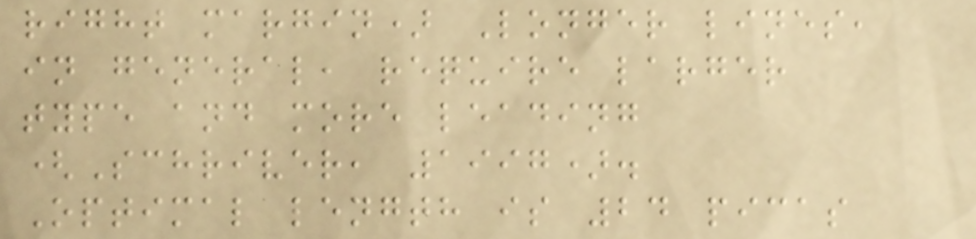right margin) Longer lines,
in general, require larger
type and more leading
(Schriver, 1997).
Optimal length is 24 picas
